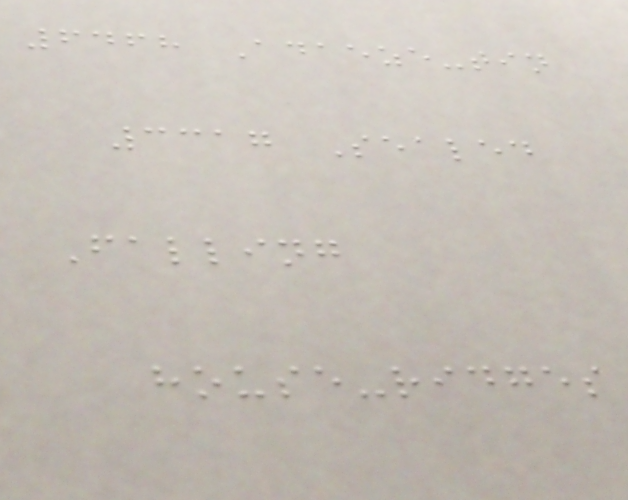6468 Adaeze-tin
3317 Sealed
Falling
house-ridges
